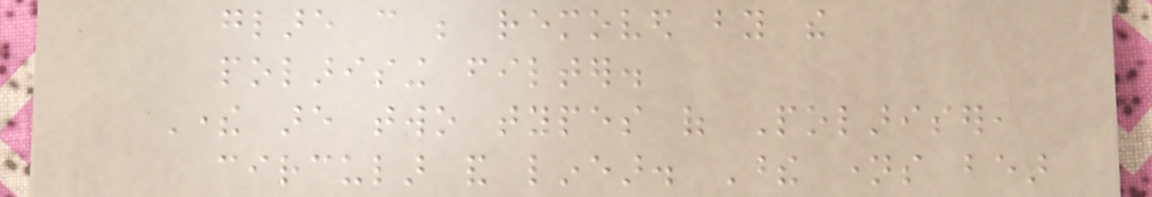glare can be removed by the
polarising filter.
There are two types of Polariser,
circular and linear. These names bear
